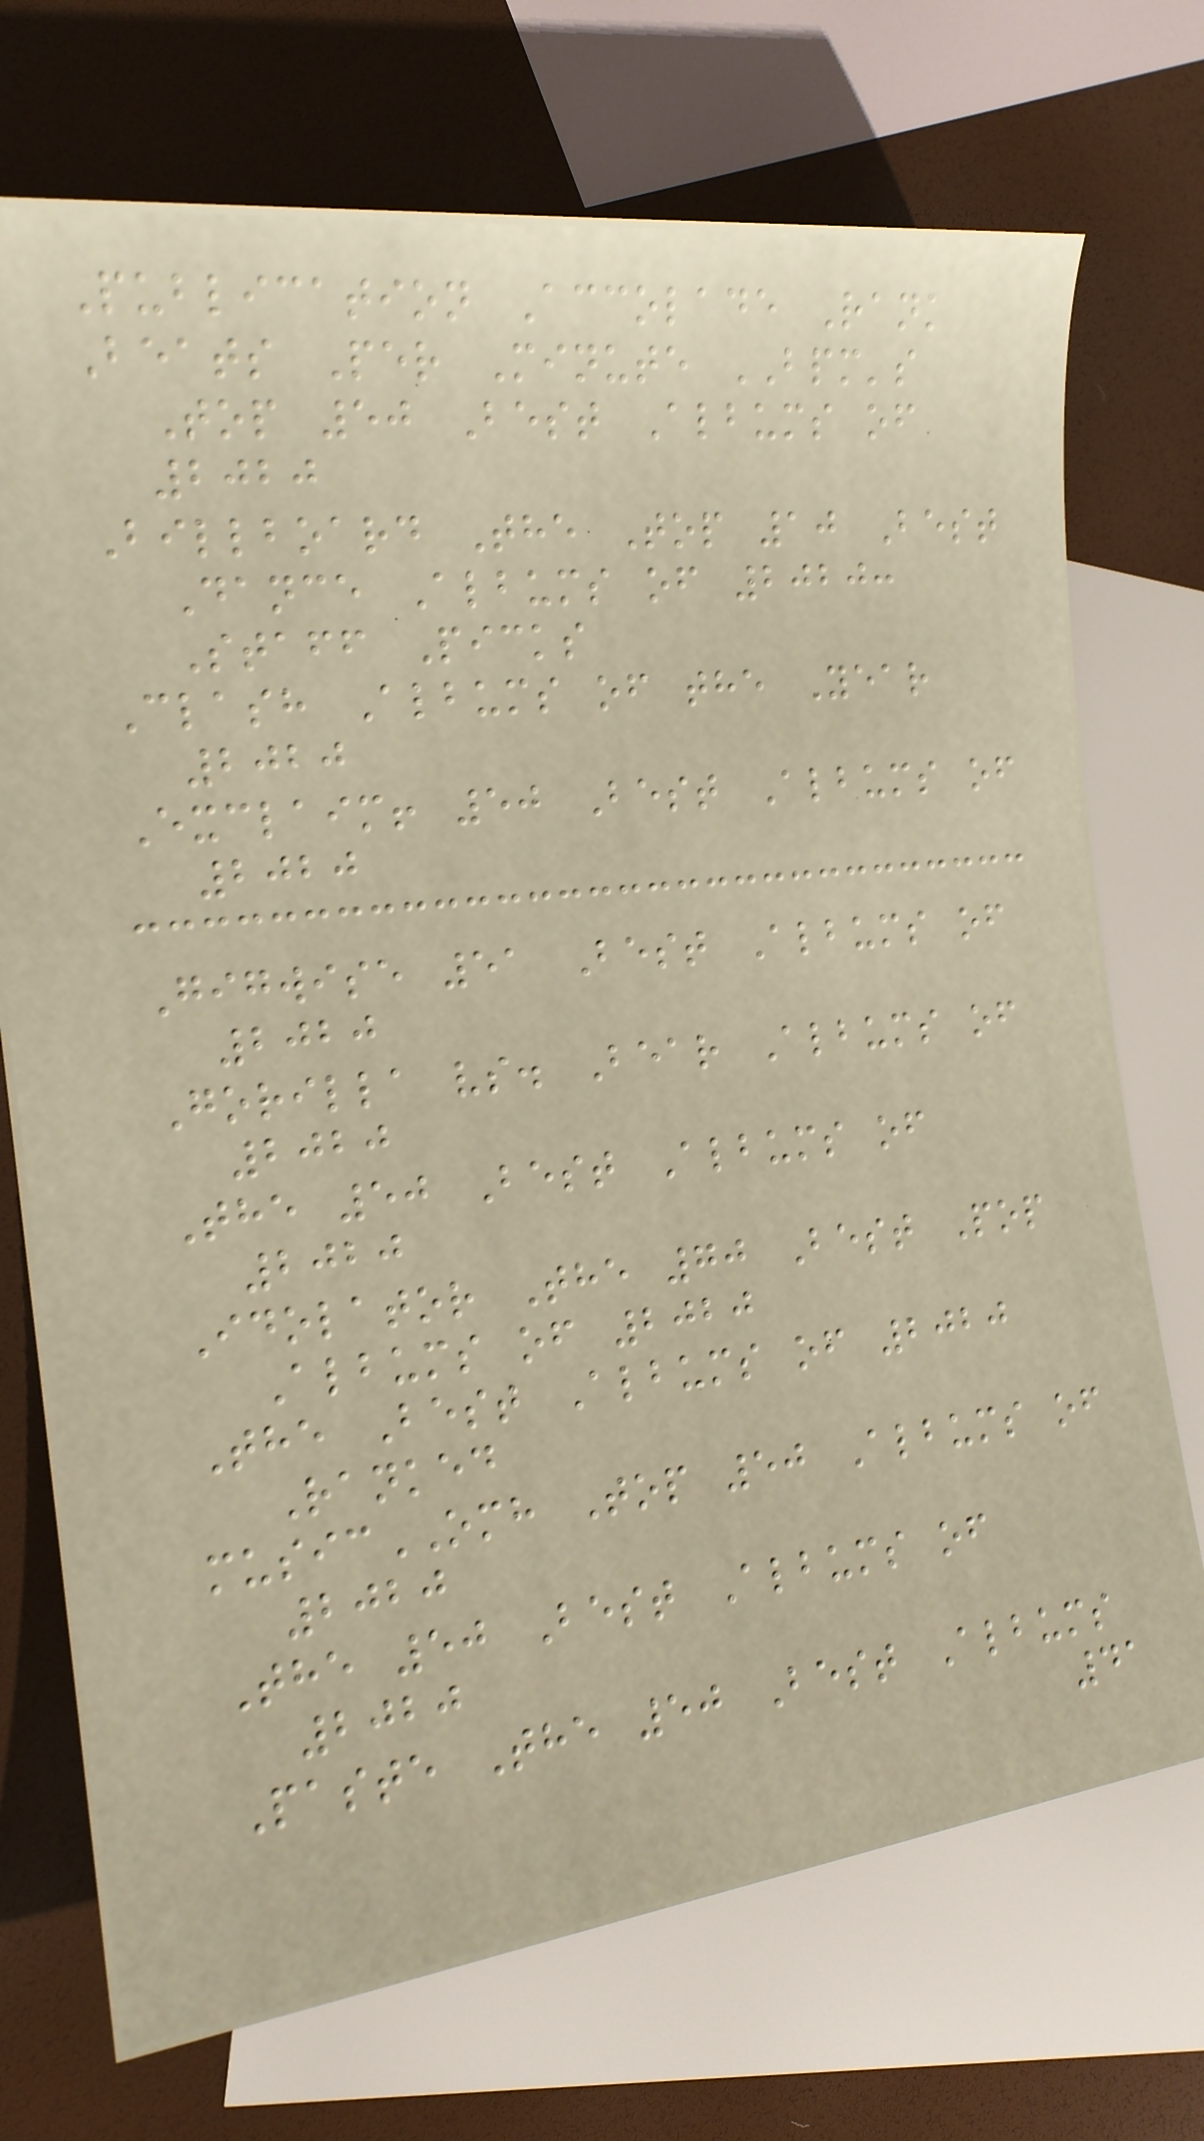Publication Accolade Rank
Beats Per Minute BPM's
Top 50 Best Albums of
2020
Billboard The Top 10 Best
Dance Albums of 2020:
Staff Picks
Clash Albums of the Year
2020
Exclaim! 50 Best Albums of
2020
Gigwise 51 Best Albums of
2020
Gorilla vs. Bear Albums of
2020
The 50 Best Albums of
2020
Idolator The 70 Best Pop
Albums of 2020
The Best Albums of 2020
Ranked
musicOMH Top 50 Albums of
2020
The 50 Best Albums of
2020
Paste The 50 Best Albums
41
